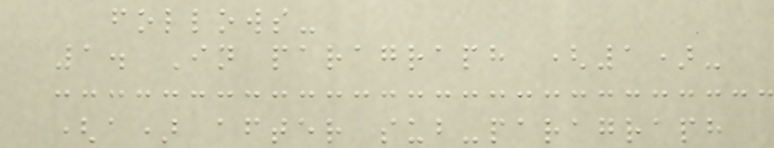follows-
1. In paragraph (1)-
(a) after sub-paragraph
